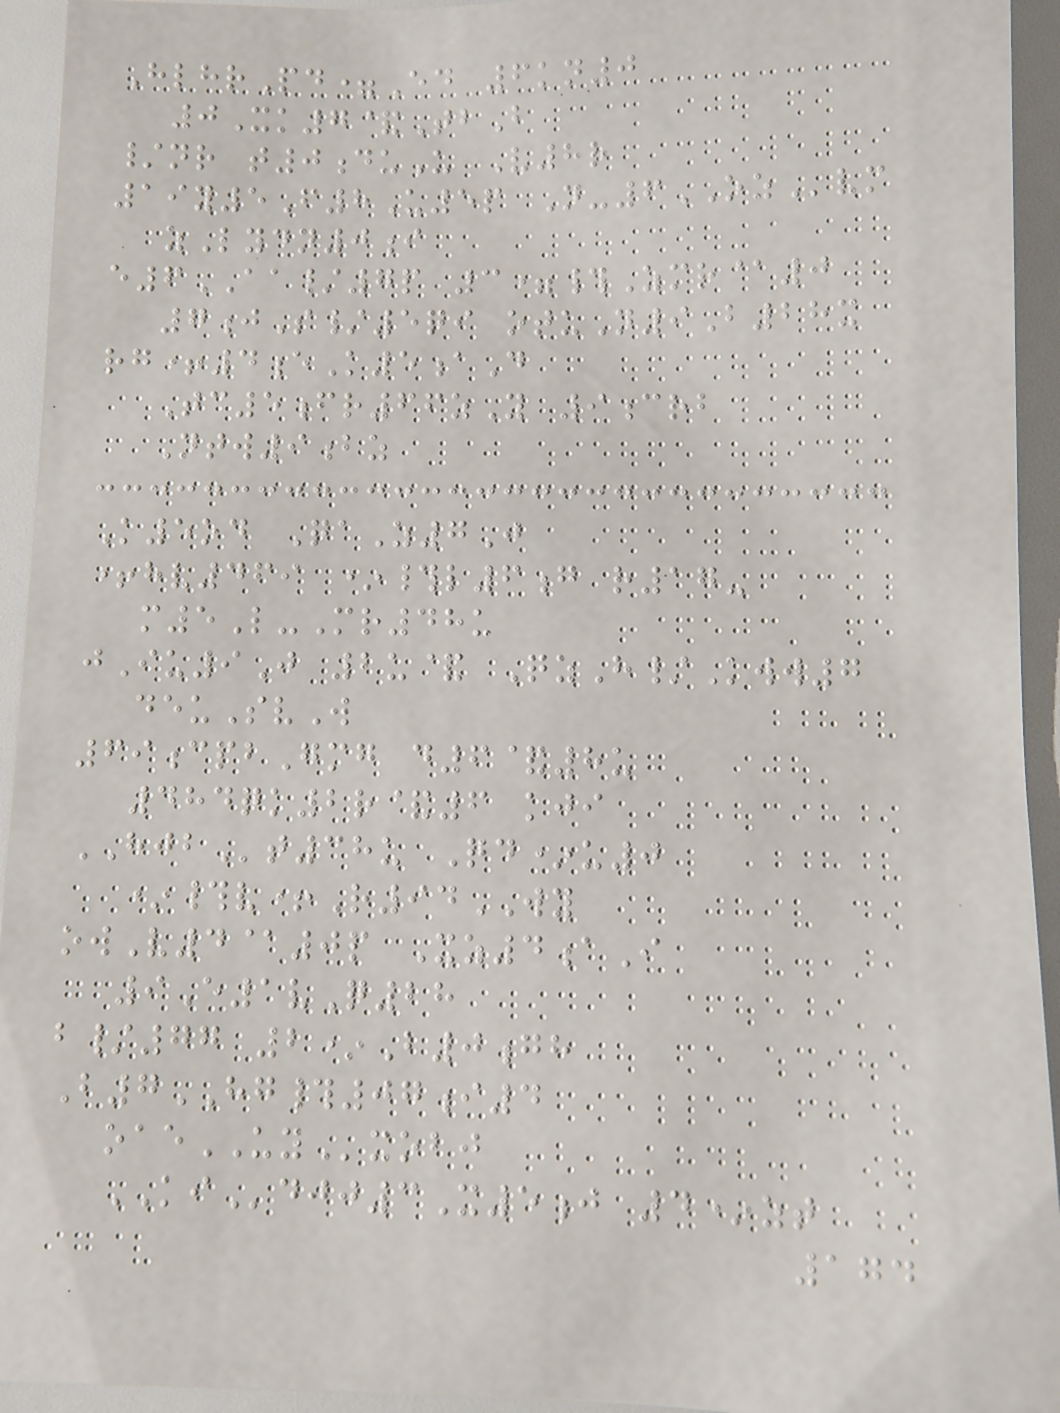HlhrPd=Ed 6kn0
0Xk7&TbB
/nr t0duU V8r
19y5F8U5p N-6OZvm
zLydn0i
e6AA/7p 3=#Zmr@0
7jS/5qi otuN9B28x
rg+4eK5aD
Tc5fr66zY 9crb
Ntw9bz
K5od QaZ7J
+hv469 *#l6g r17-
m5L-Mr48u
jIu9J 2u& QzH/Kww7
deuSvW
69cpbGmg d6&8u
484qk2r&6 kji
HJBt38u Qd*u0
*#v+R94WY
owV4@0p Xz4aI
9E1vQ28
b/77 2*B0gh
B7HG#07i4
oaeUYxobj
KIdjj3X5j 4*zt
174
